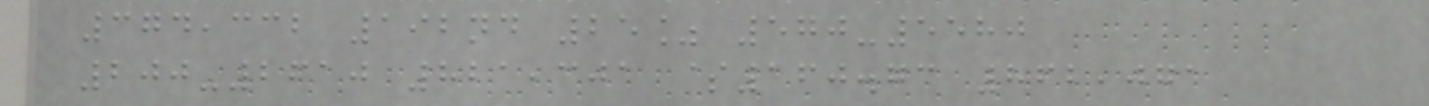374,332 192nd 25% 570-5580
200-2610 821,301 $160.73 862,071
